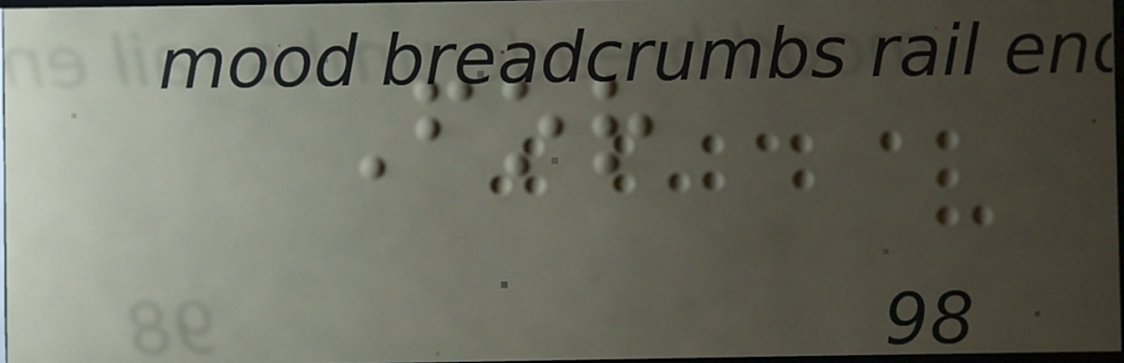For
